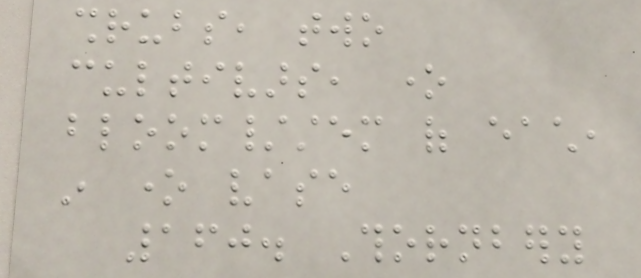shrubs, two
cultivars, one
bloom/stem of each,
in one vase
160. Thornbery
